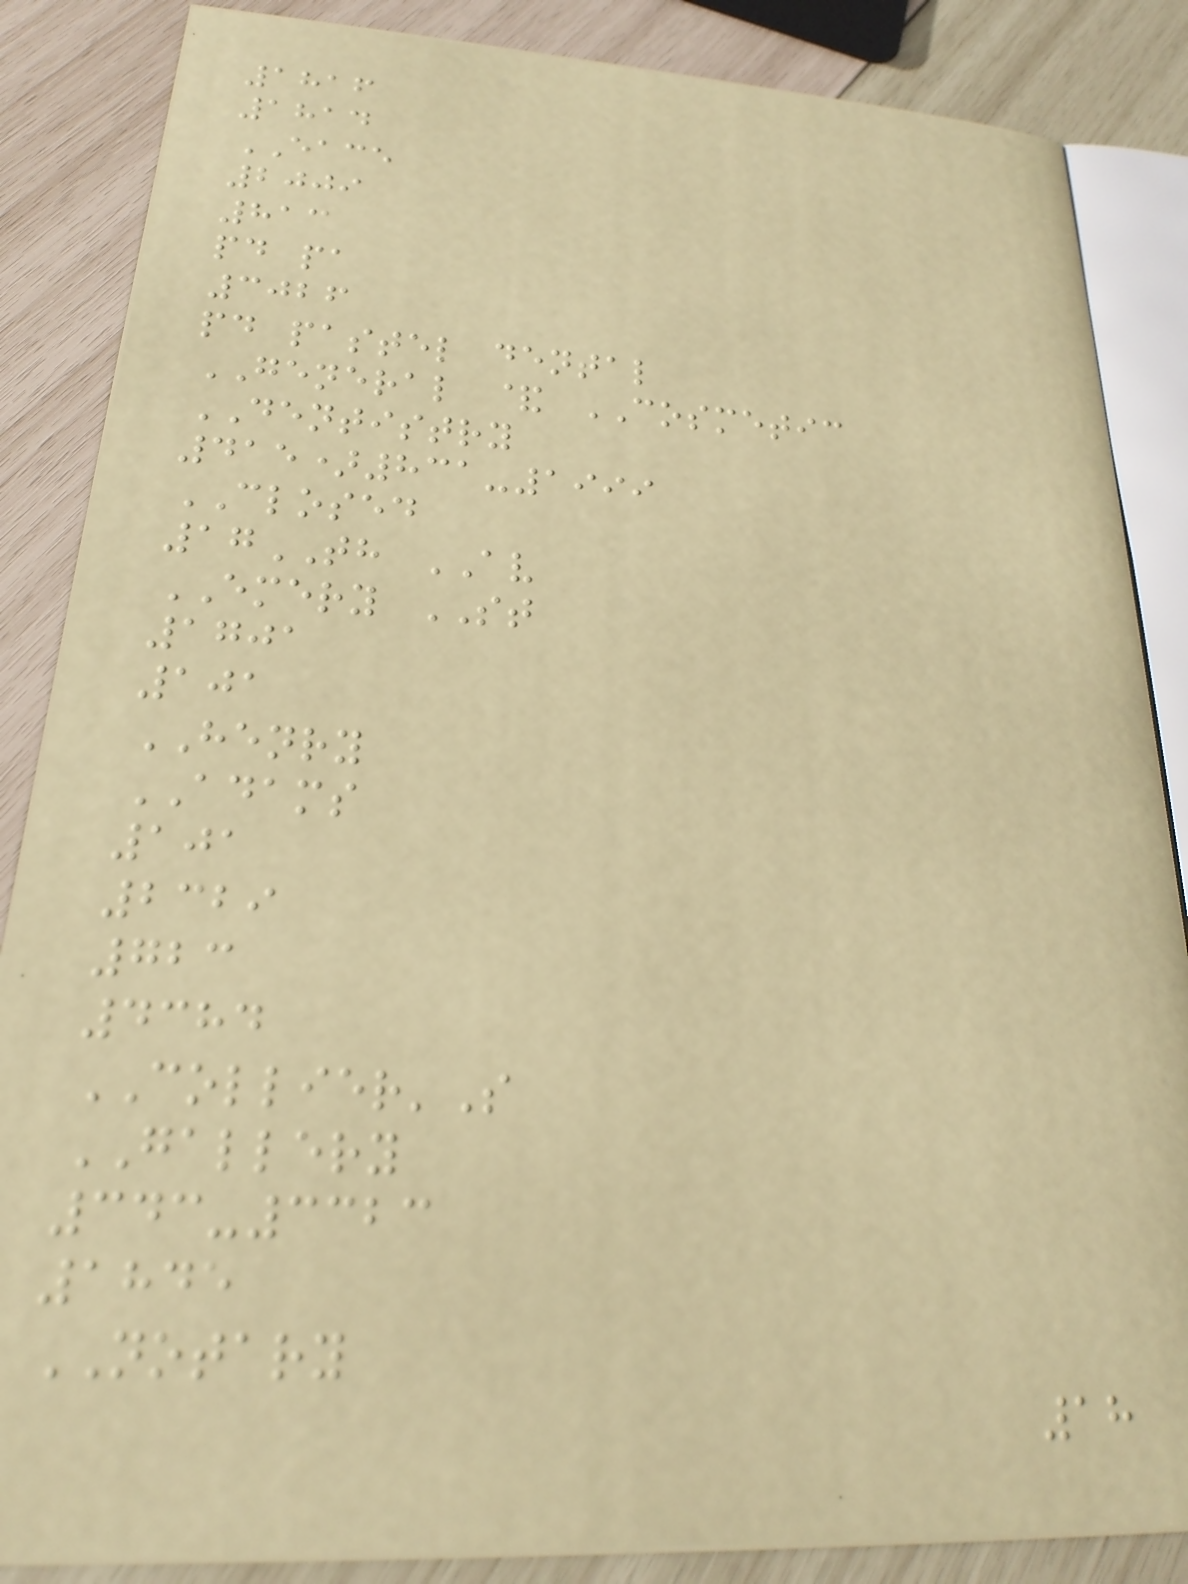1816
1814
EACE
2009
813
pd pa
3026
pd pastel dental
GENERAL & COSMETIC
DENTISTRY
415)831-1999
CLOSED
17TH AV
EMERY ST
1701
101
HENRY
ADAMS
101
2329
723
4384
COLLIER'S
GALLERY
343-3323
1845
NOTARY
18
